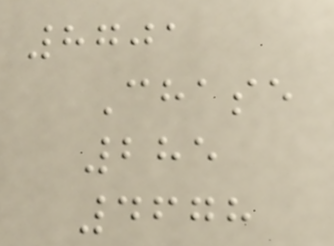8701
Chase
285
4678
